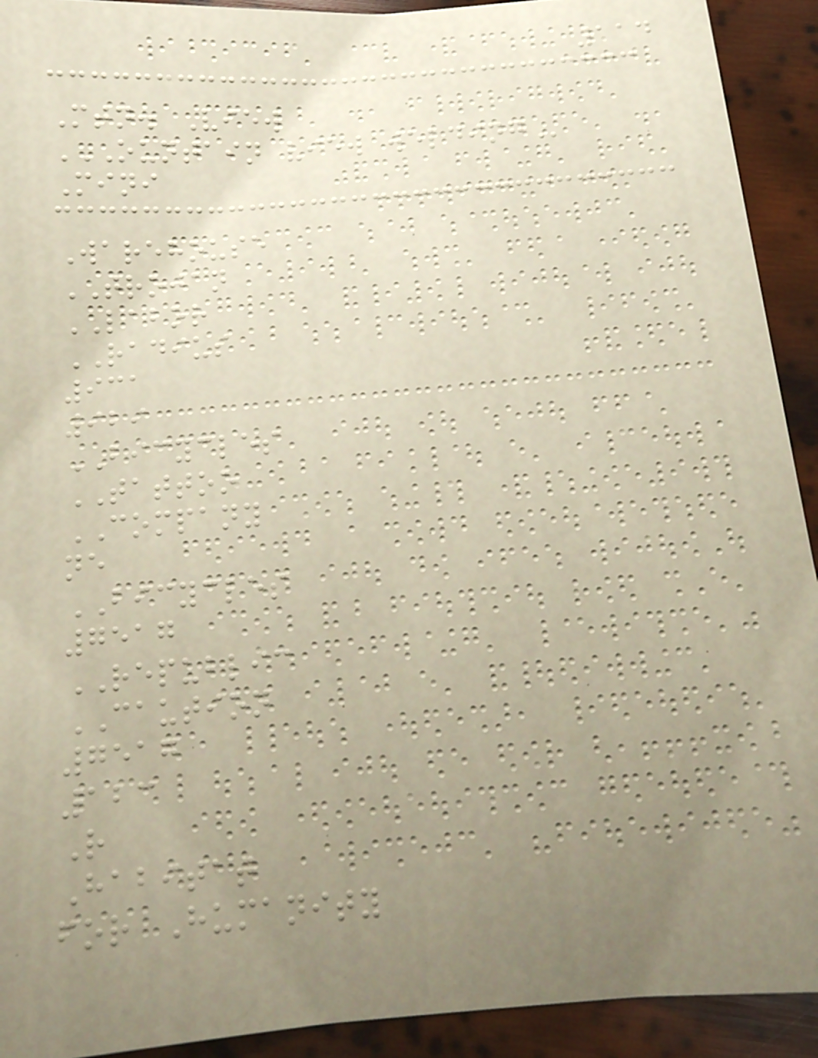114
Mtn. View
OUNTAIN VIEW WELDING
Mini
Warehouse
TROJAN
LABOR
RADIUS
931
929
BICYCLES
TATTOO
COMPANY
ne
BICYCLES
7517
REPUBLIC
CAUTION
7517
123
R
Habitat
for Humanity
